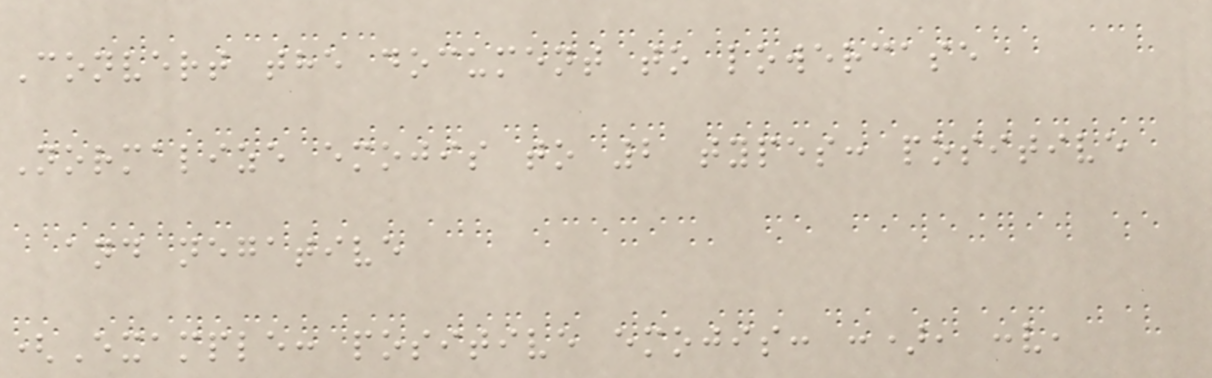Convert the document to lowercase
Normalize emojis to 2 types: positive
and negative
(Example: positive emojis: :), :v,
